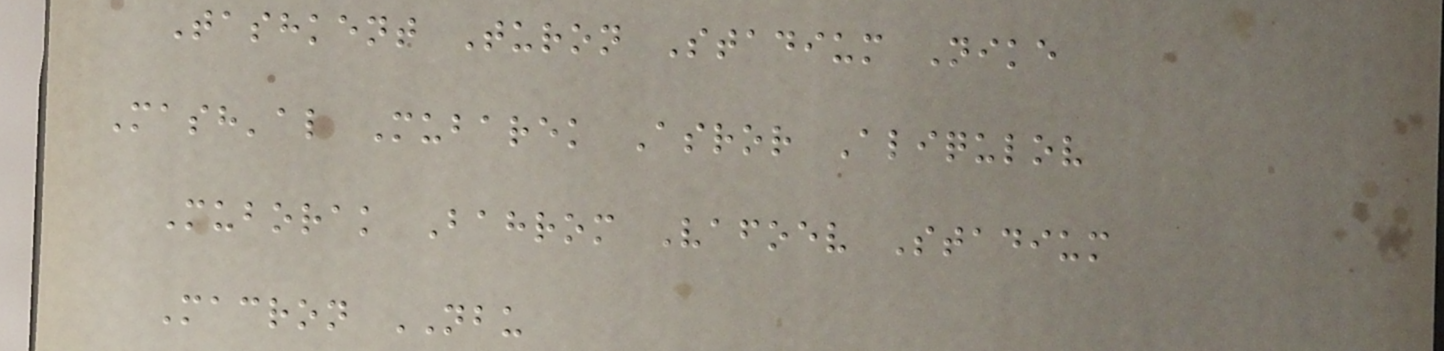Tashkent Turon Stadium Nike
Mash'al Mubarek Asror Aliqulov
Muborak Bahrom Vafoev Stadium
Macron NBU
